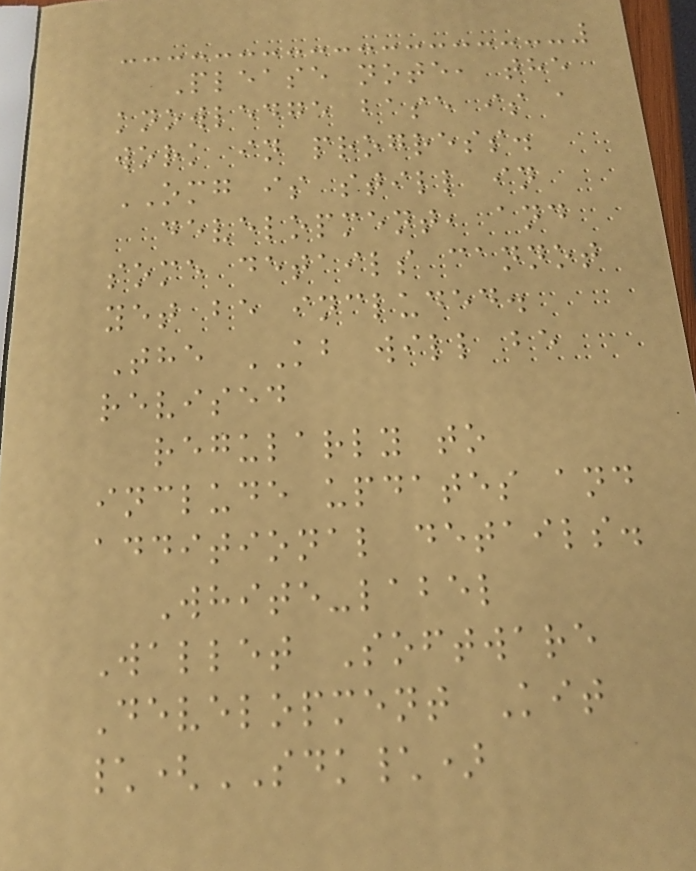Please note, the
knowledge base is a
work in progress.
OMG is still in
development, and
some details cannot
yet be included.
The KB will be
revised
regularly to
include updates and
additional details.
White-label
Wallet Software
Development Kit
\(SDK\)
